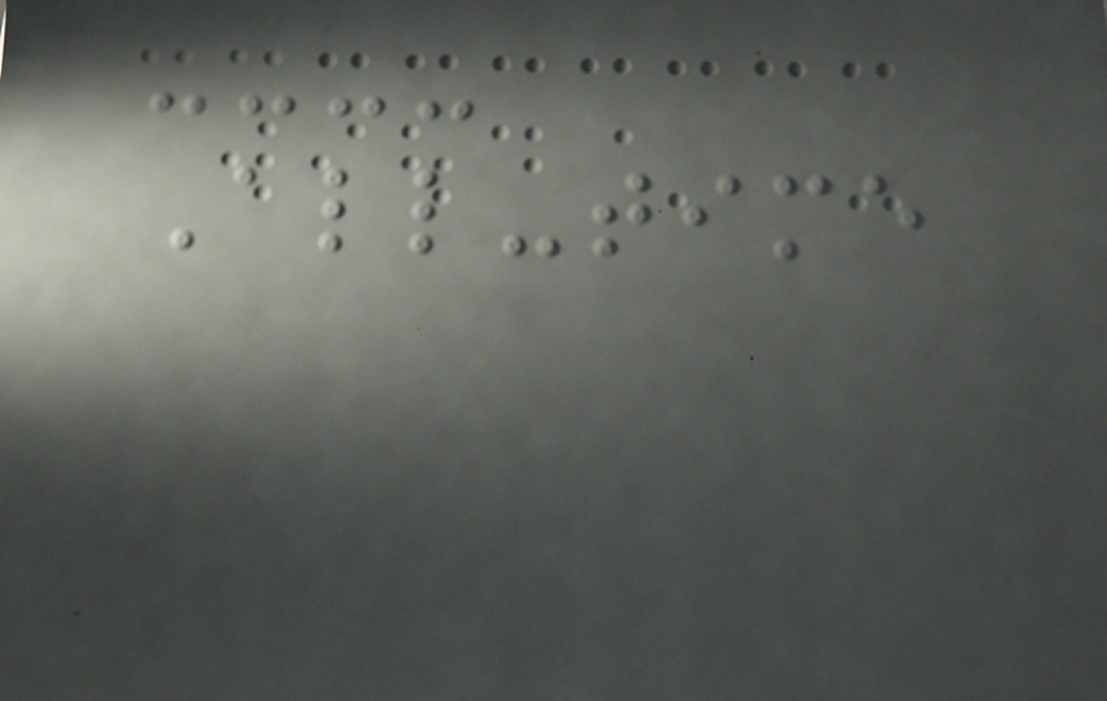All-time
